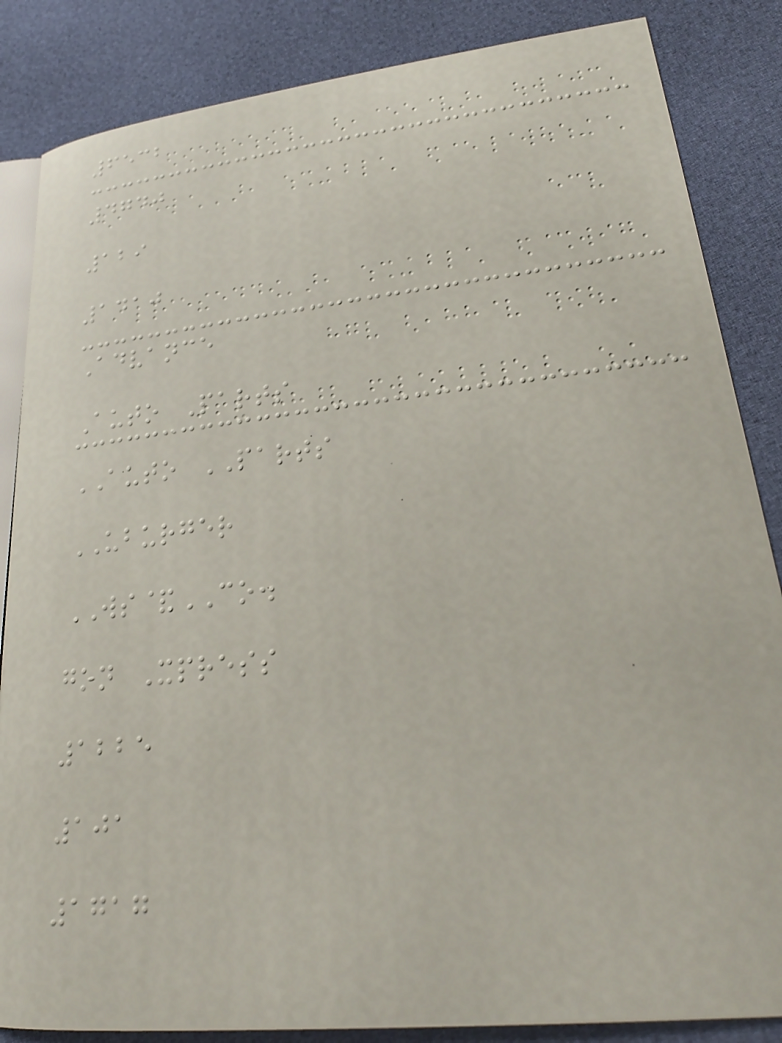6532
4740
129
1410
Advance
Auto Parts
AUTO PARTS
UBURGER
WS&CO.
gon Xpress
1225
101
1717
